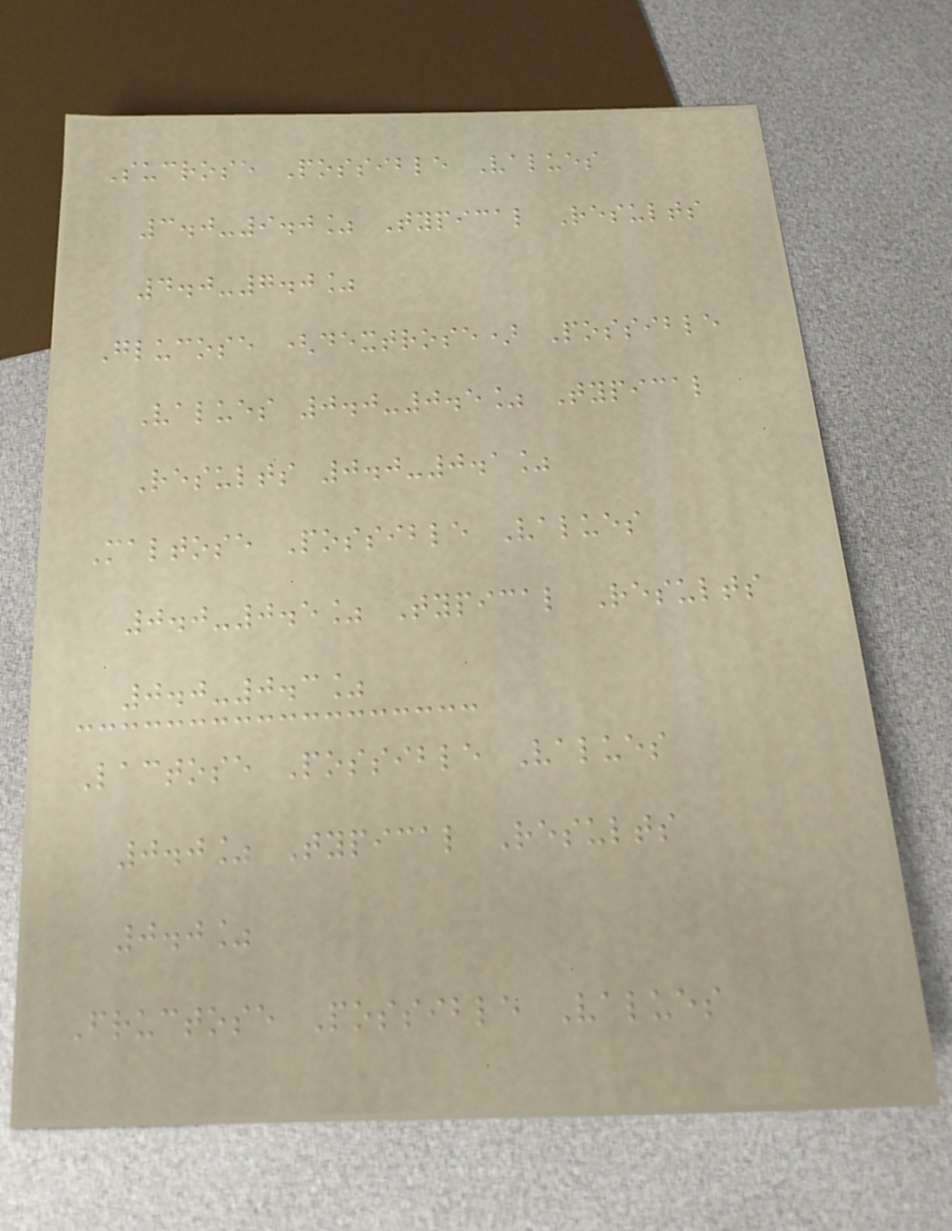Sucrose Possible Values
3.0-9.0% Typical Results
4.0-7.0%
Glucose (dextrose) Possible
Values 0.0-0.5% Typical
Results 0.0-0.1%
Maltose Possible Values
0.0-0.5% Typical Results
0.0-0.3%
Lactose Possible Values
0.0% Typical Results
0.0%
Fructose Possible Values
